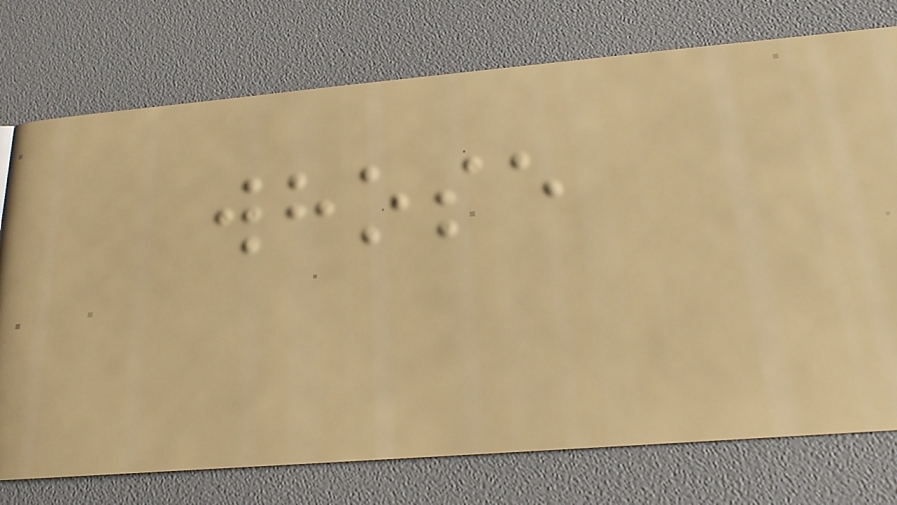whose
